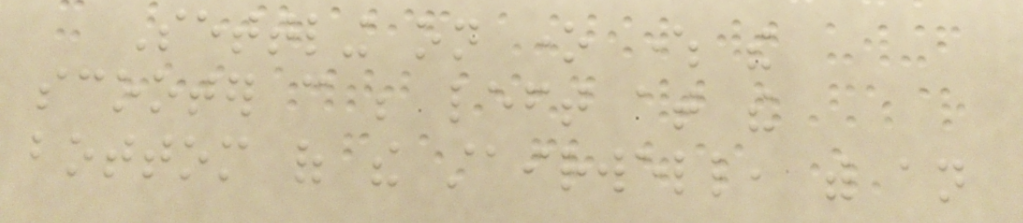Settling on one where the
scooter can be left at the
bottom of the stairwell, with an
